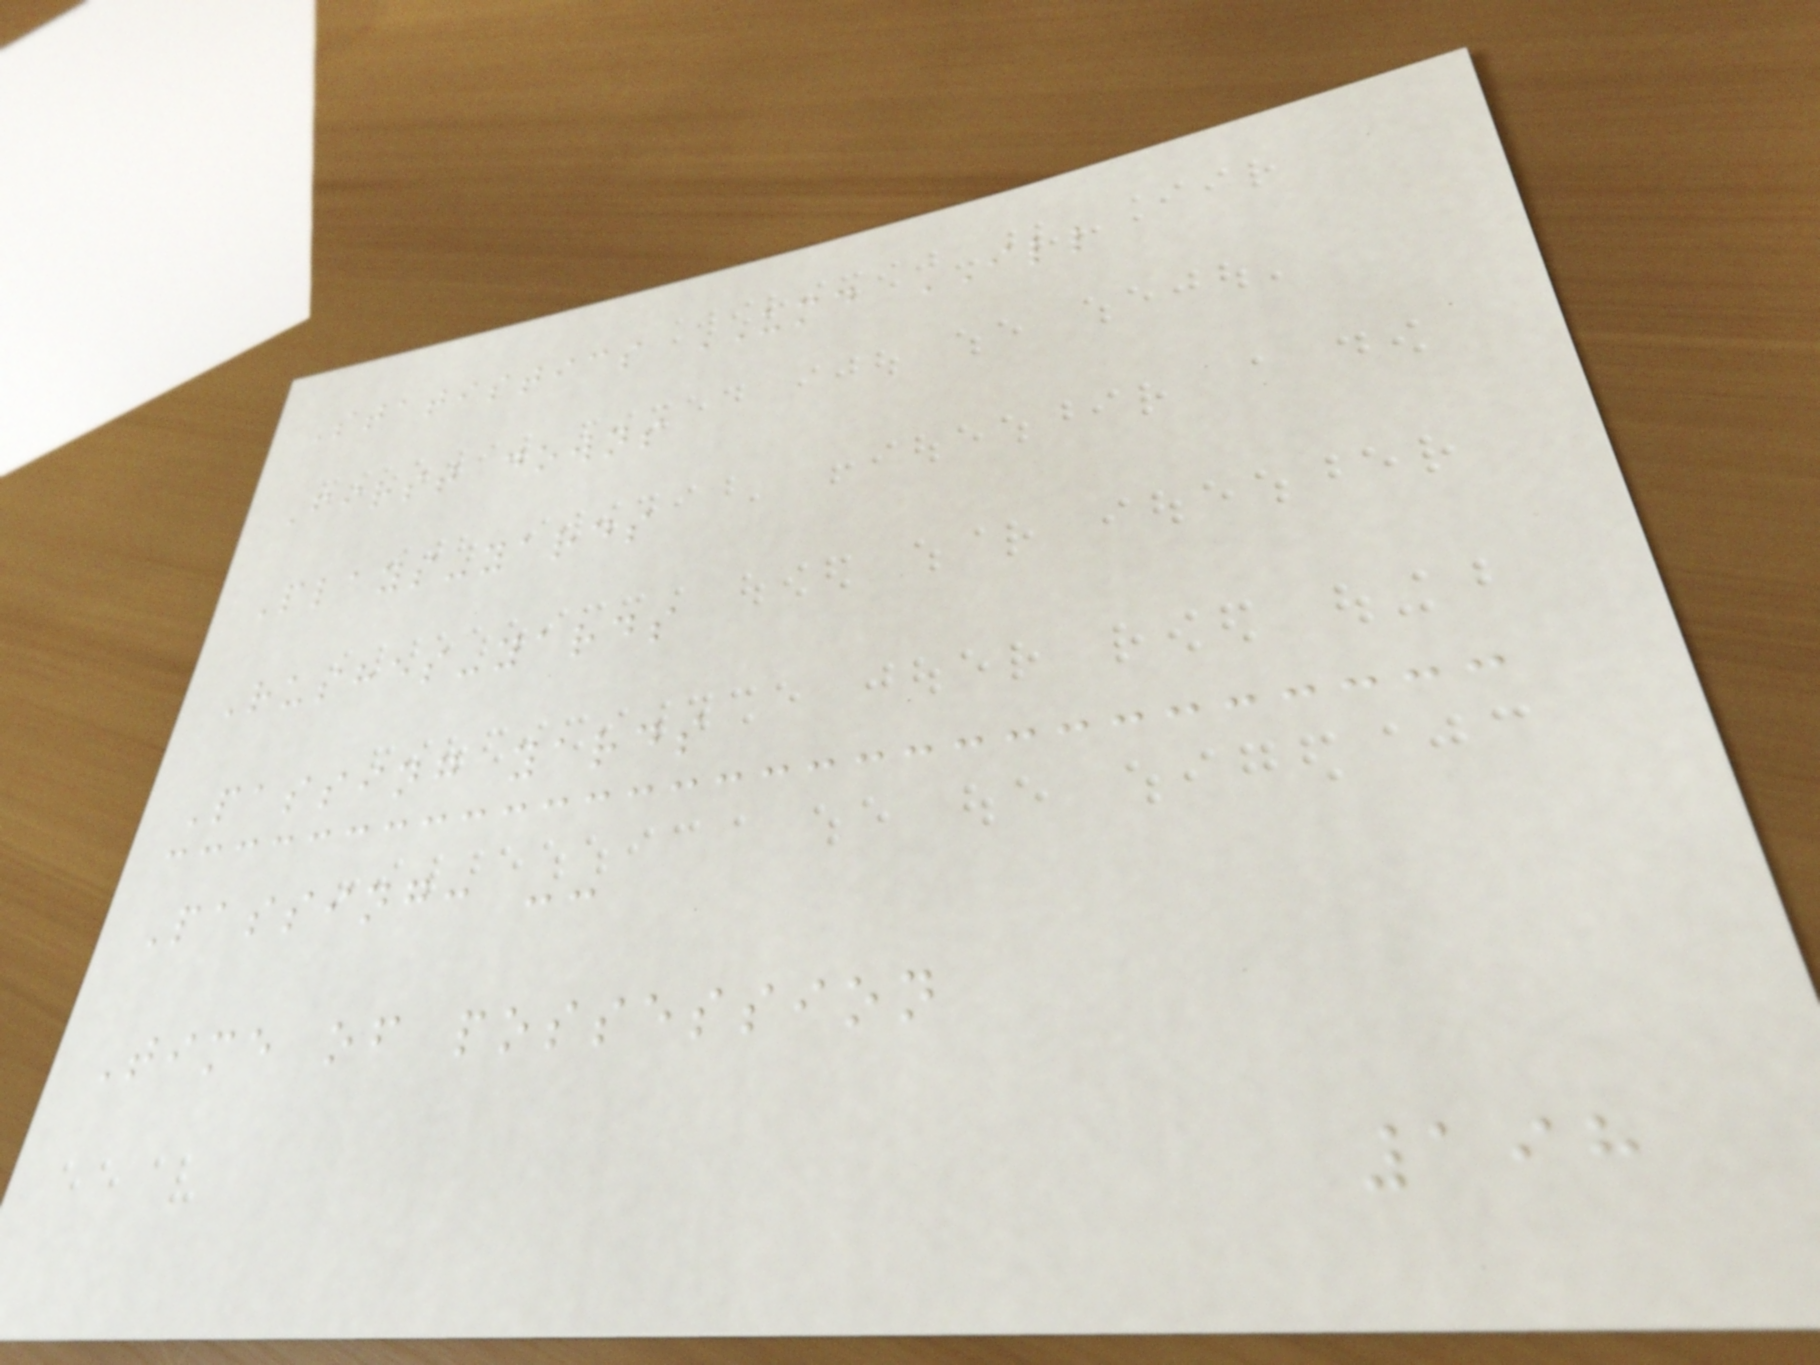Statistics UMD ILL
First downs
Plays-yards
Rushes-yards
Passing yards
Passing: --
Time of possession
198
